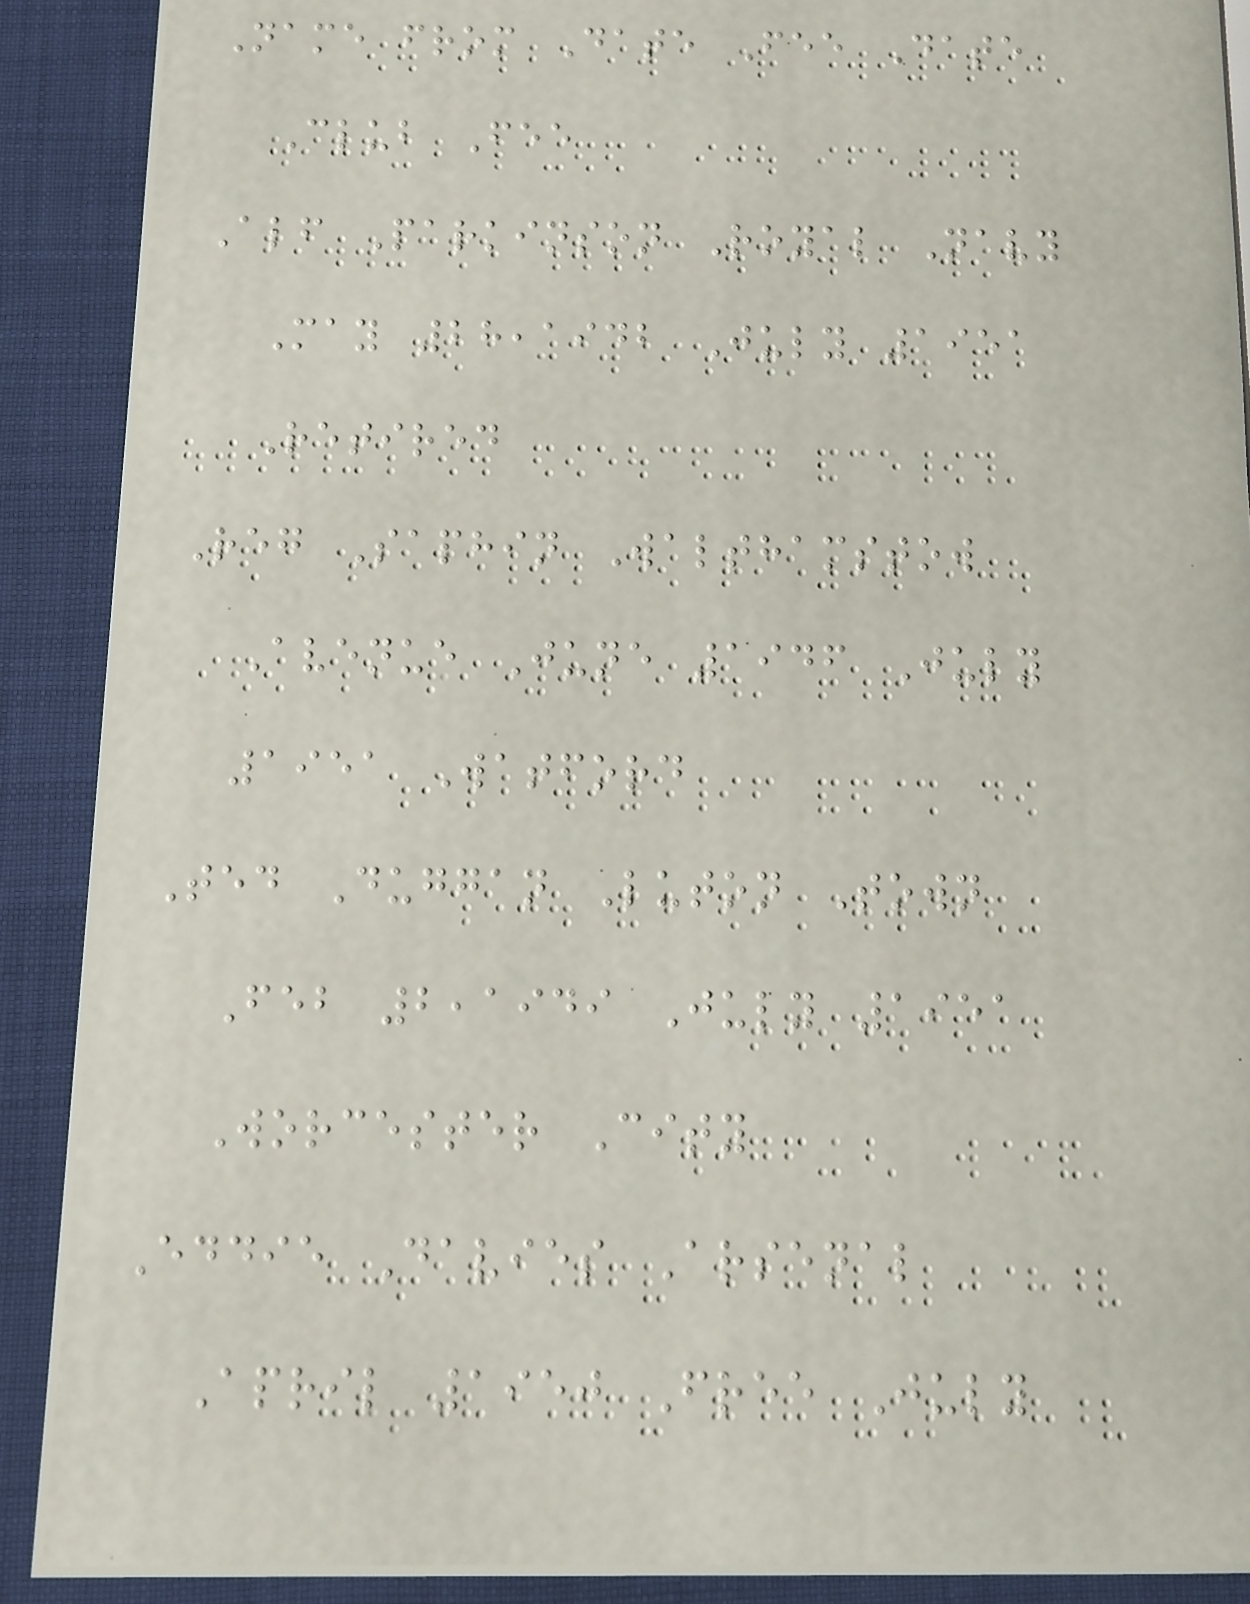Name from Date Fee Date
Club Fee
Alf Parkinson Royal Navy
May 28,1942 July 1951
Retired
Reg Saphin Walthamstow
Avenue June 1946 July
1951 Watford
Ted Duggan Luton Town
Feb 2,1949 July 1951
Worcester City
Eddie Davies Arsenal
April 1950 Free July
